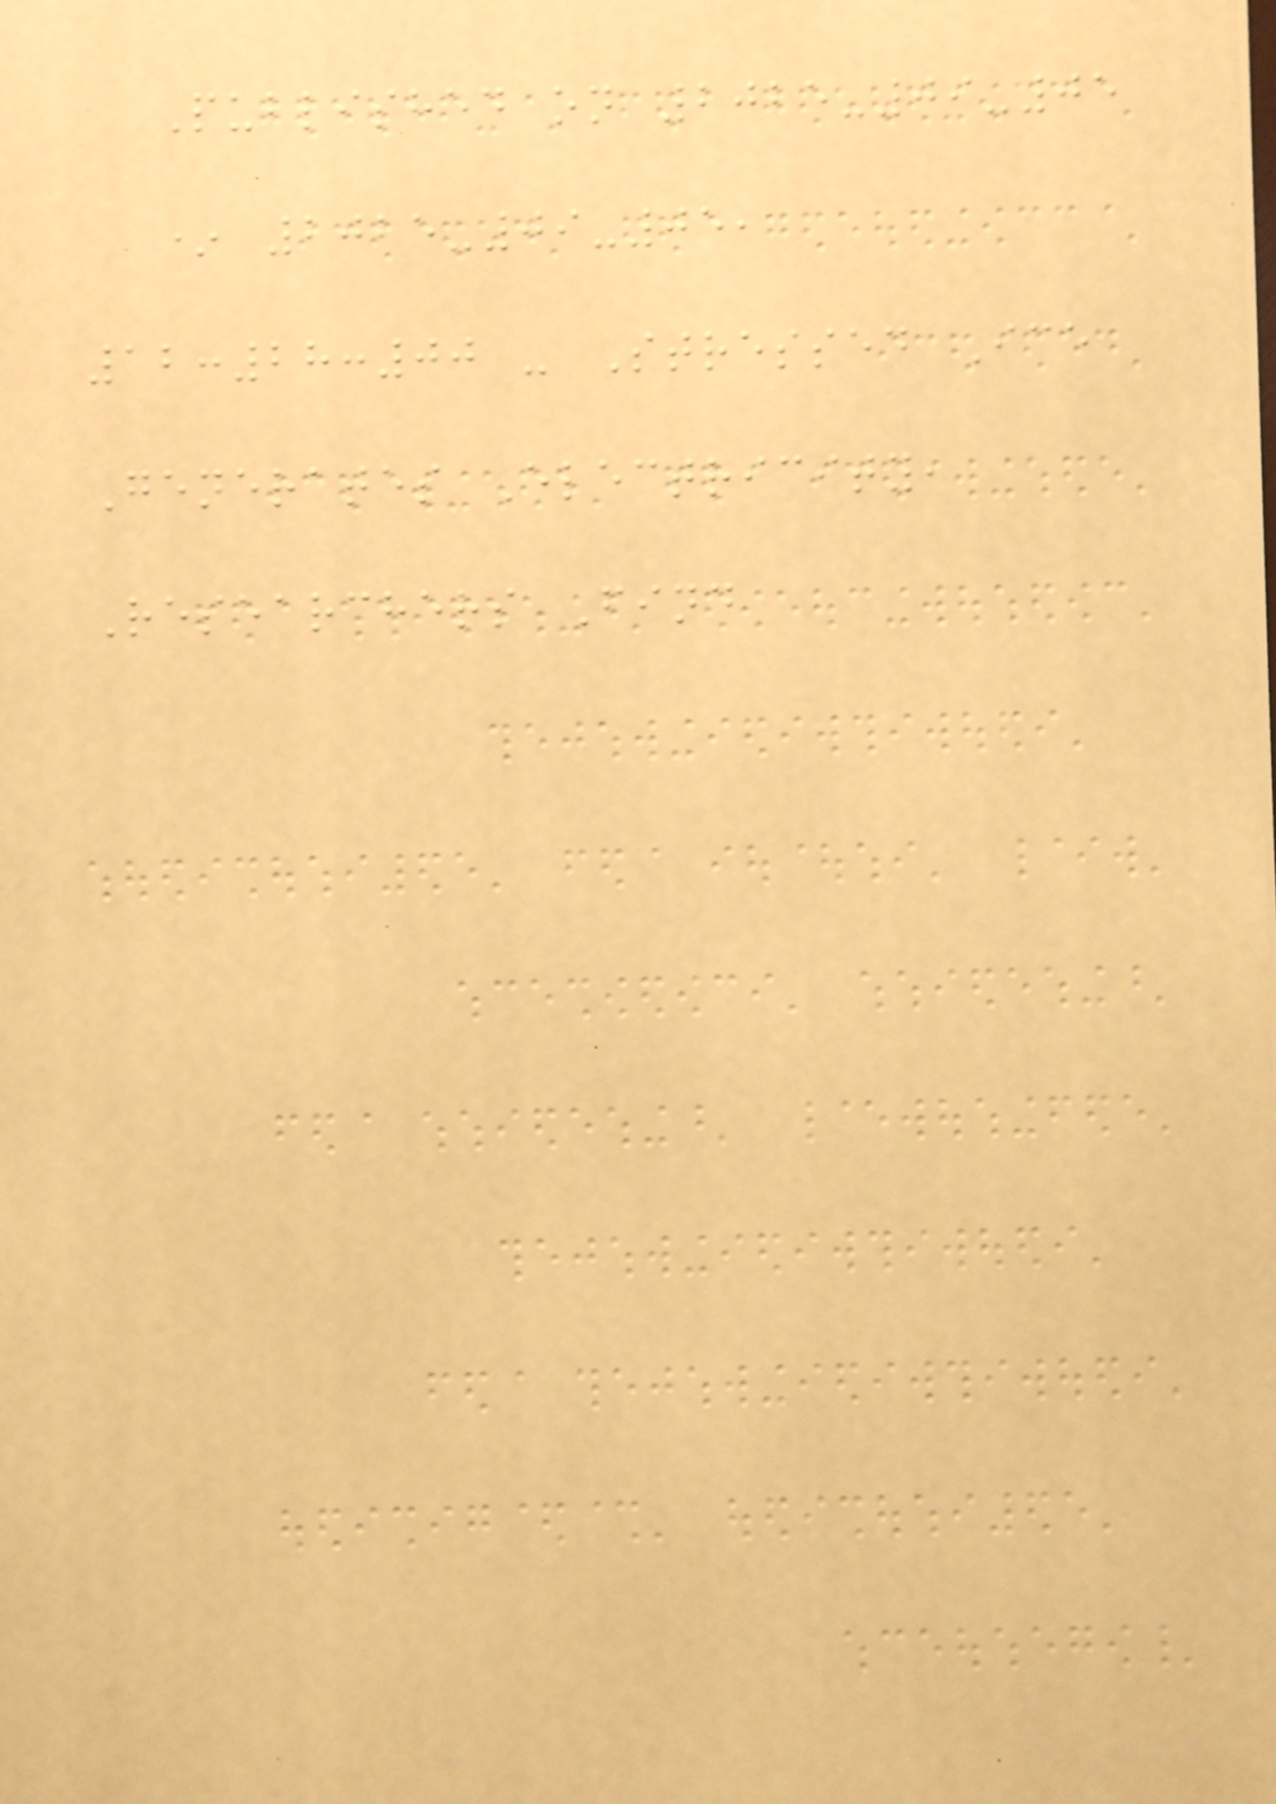Published on 2025-09-05
* 2025-09-05,
12:28:00 - Stressed Ice
Generates Electricity,
Researchers Find
